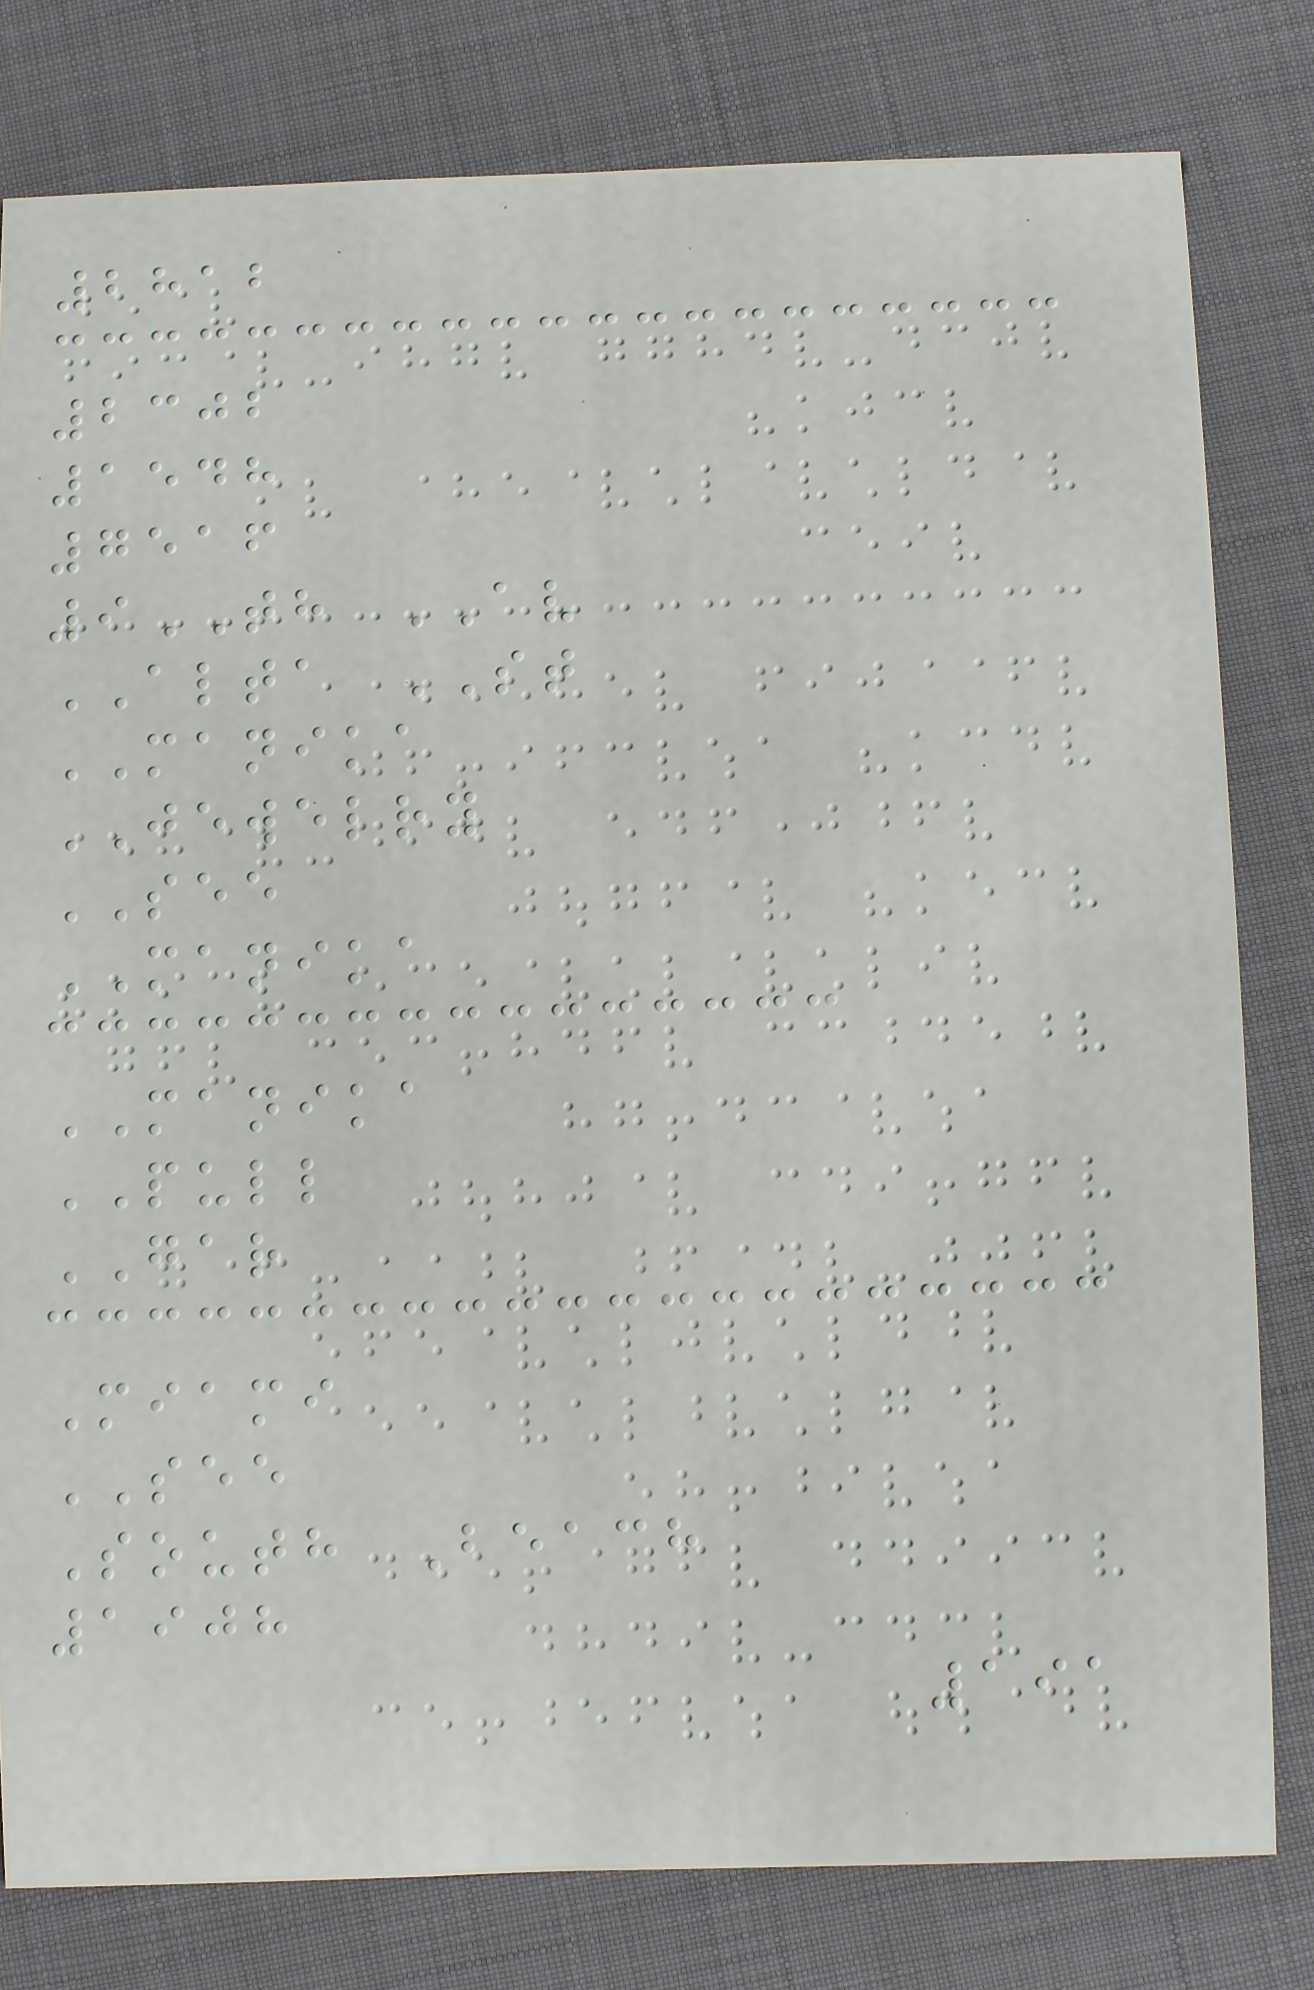2812
2302
1548
7516
9TH AV
ALTA ST
MANIKA
JEWELRY
SEE
MANIKA
MANIKA
PULL
GAR
Miami
SEE
South Beach
1908
191
